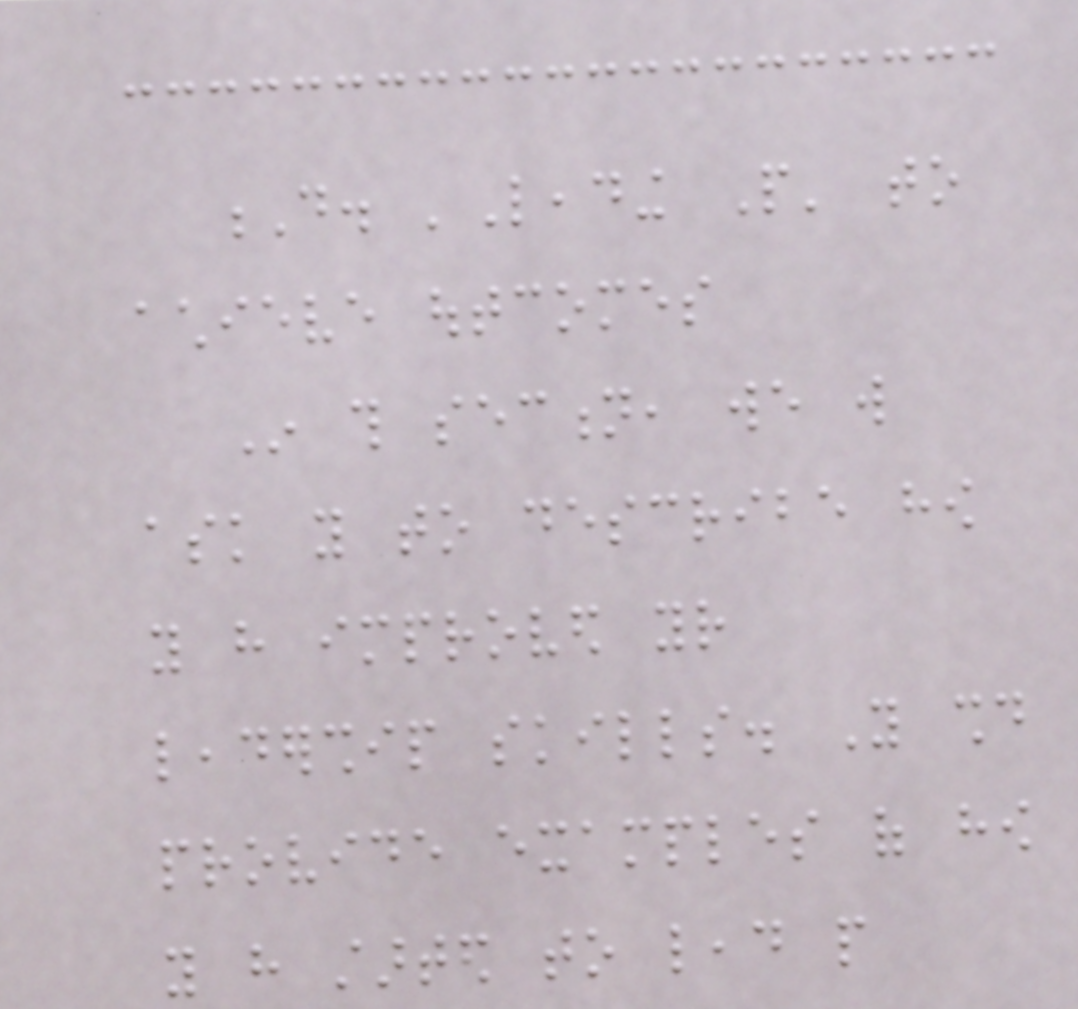D. 'Leading People' to
achieve outcomes
In this section, we will
ask you to describe how
you have improved your
leadership skills. You should
provide examples of how
you have started to lead people
